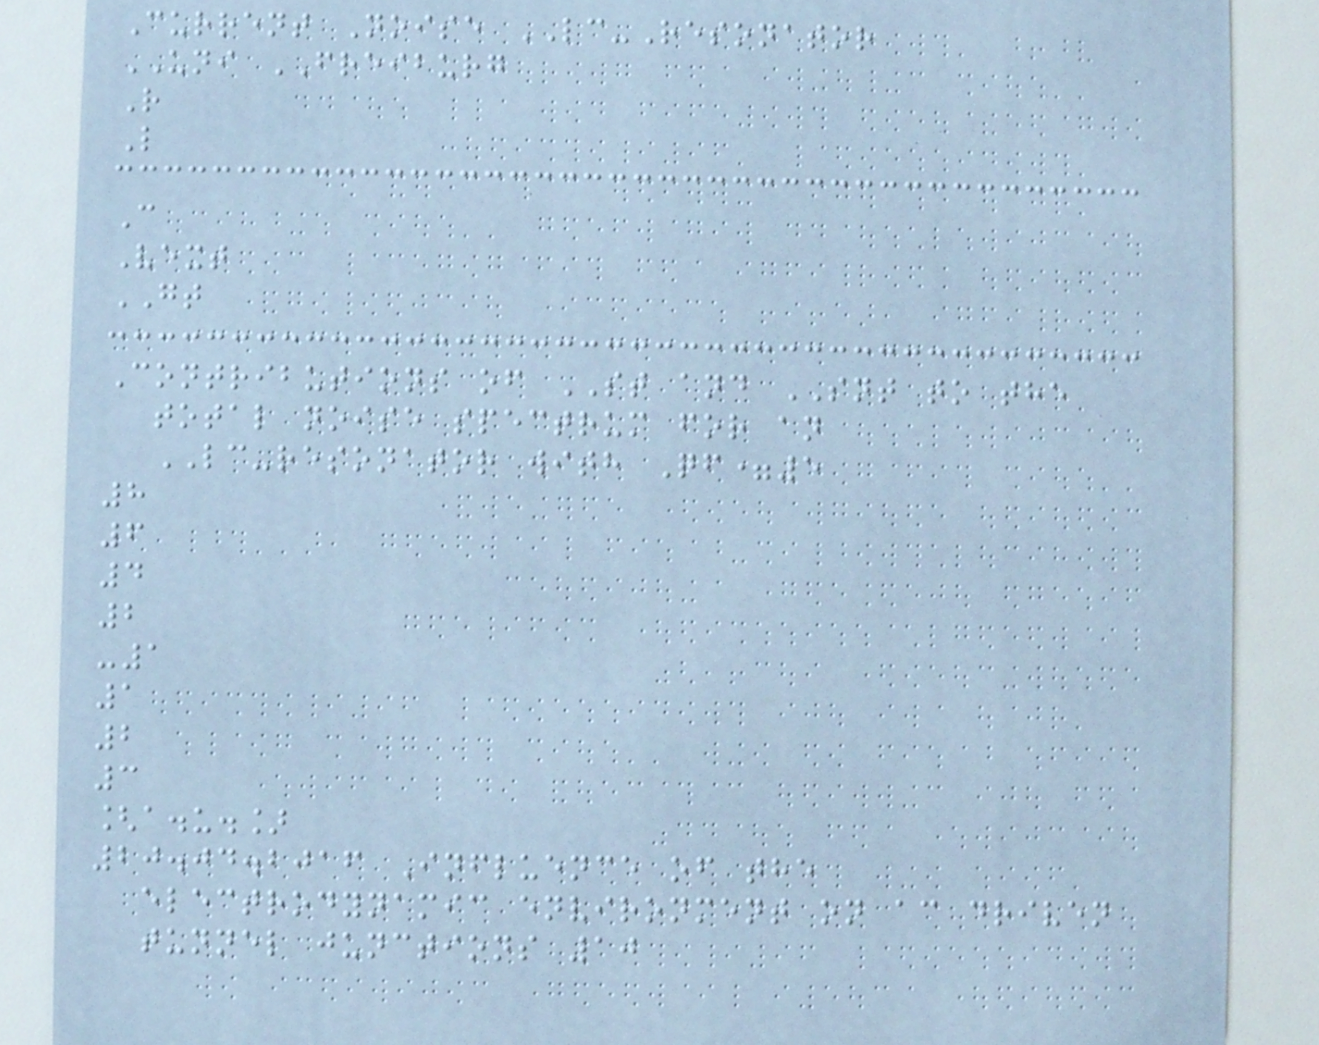Current Noise LC-Resonator
UNI FREIBURG
R
L
C
Vext
GT
Contributions of ST and SNT to the
total noise spectrum for an
LC-resonator with Qf=5
8
6
4
2
-1
1
2
3
[a.u.]
20.04.2016 Influence of the
electrodynamic environment on ac driven
tunnel junctions 10
